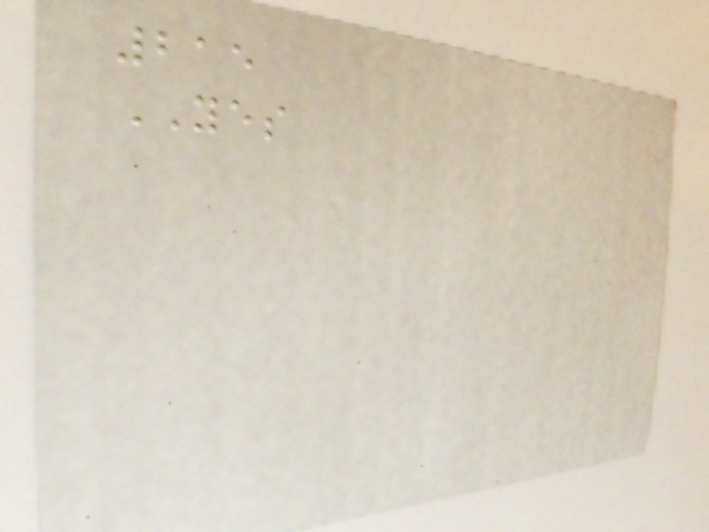215
YES
